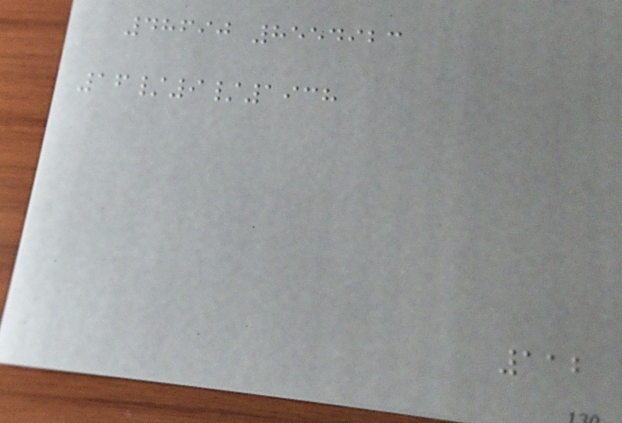48690 8554923
16/9/1938
112
